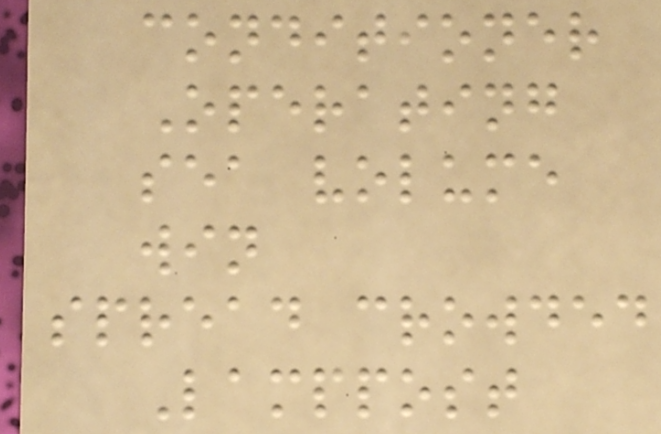conditioner
Operating
sea volume
win
spread crowded
Lamppost
